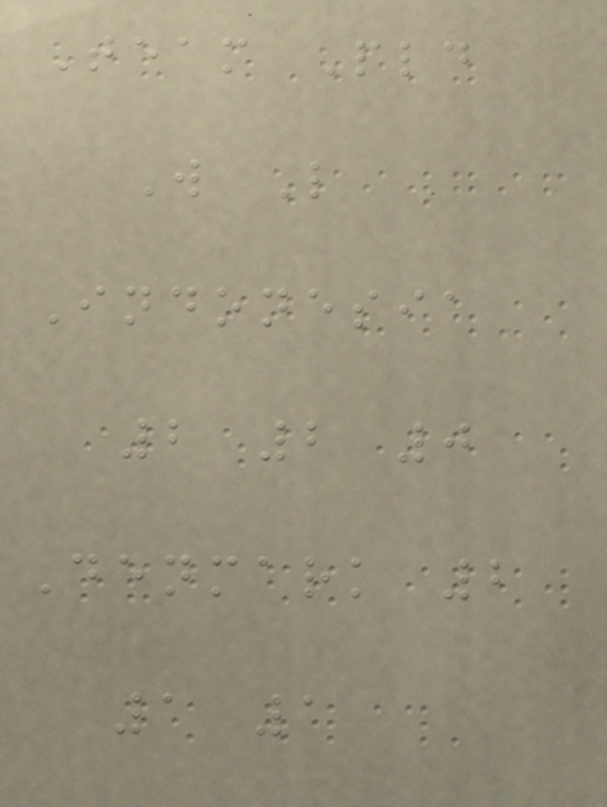Team Pld
W L
Indonesia
2 2 0
Denmark 2
1 1
